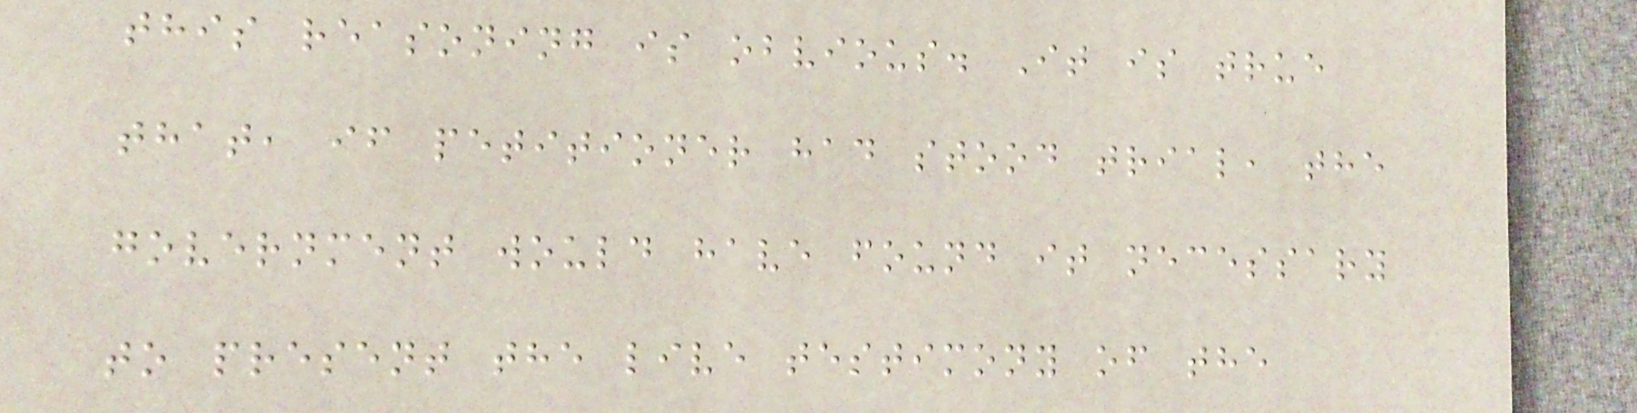this reasoning is obvious. It is true
that, if petitioner had stood trial, the
government would have found it necessary
to present the live testimony of the
